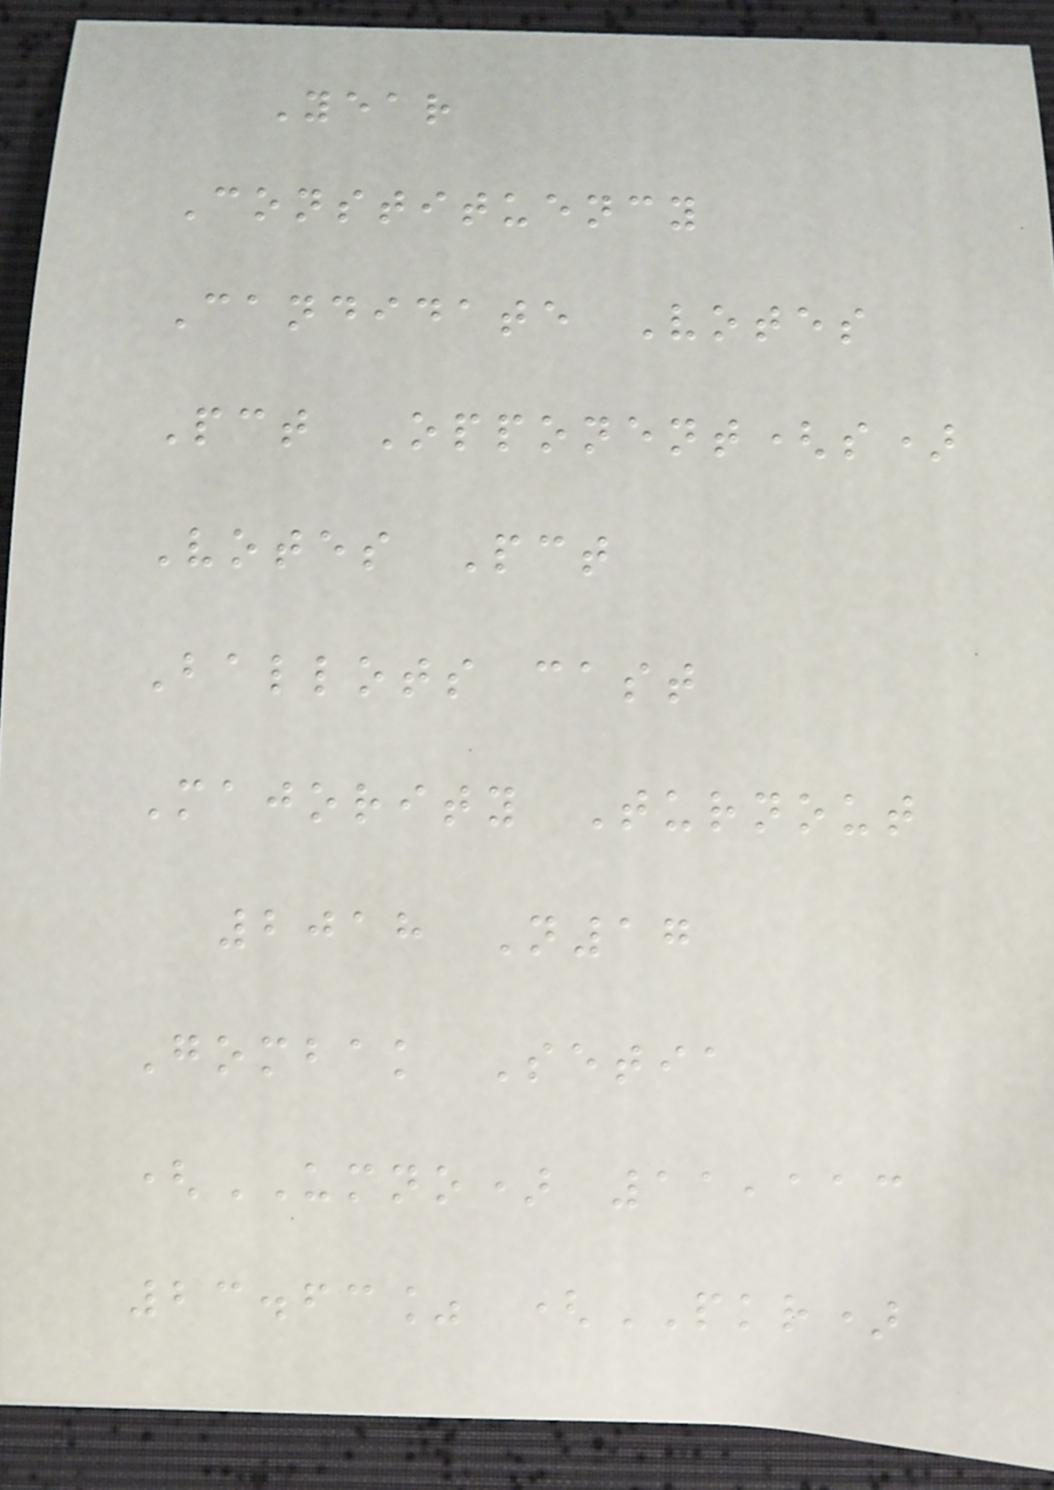Year
Constituency
Candidate Votes
Pct Opponent(s)
Votes Pct
Ballots cast
Majority Turnout
2018 N17
Gombak Setia
(UMNO) 11,113
23.63% (PKR)
